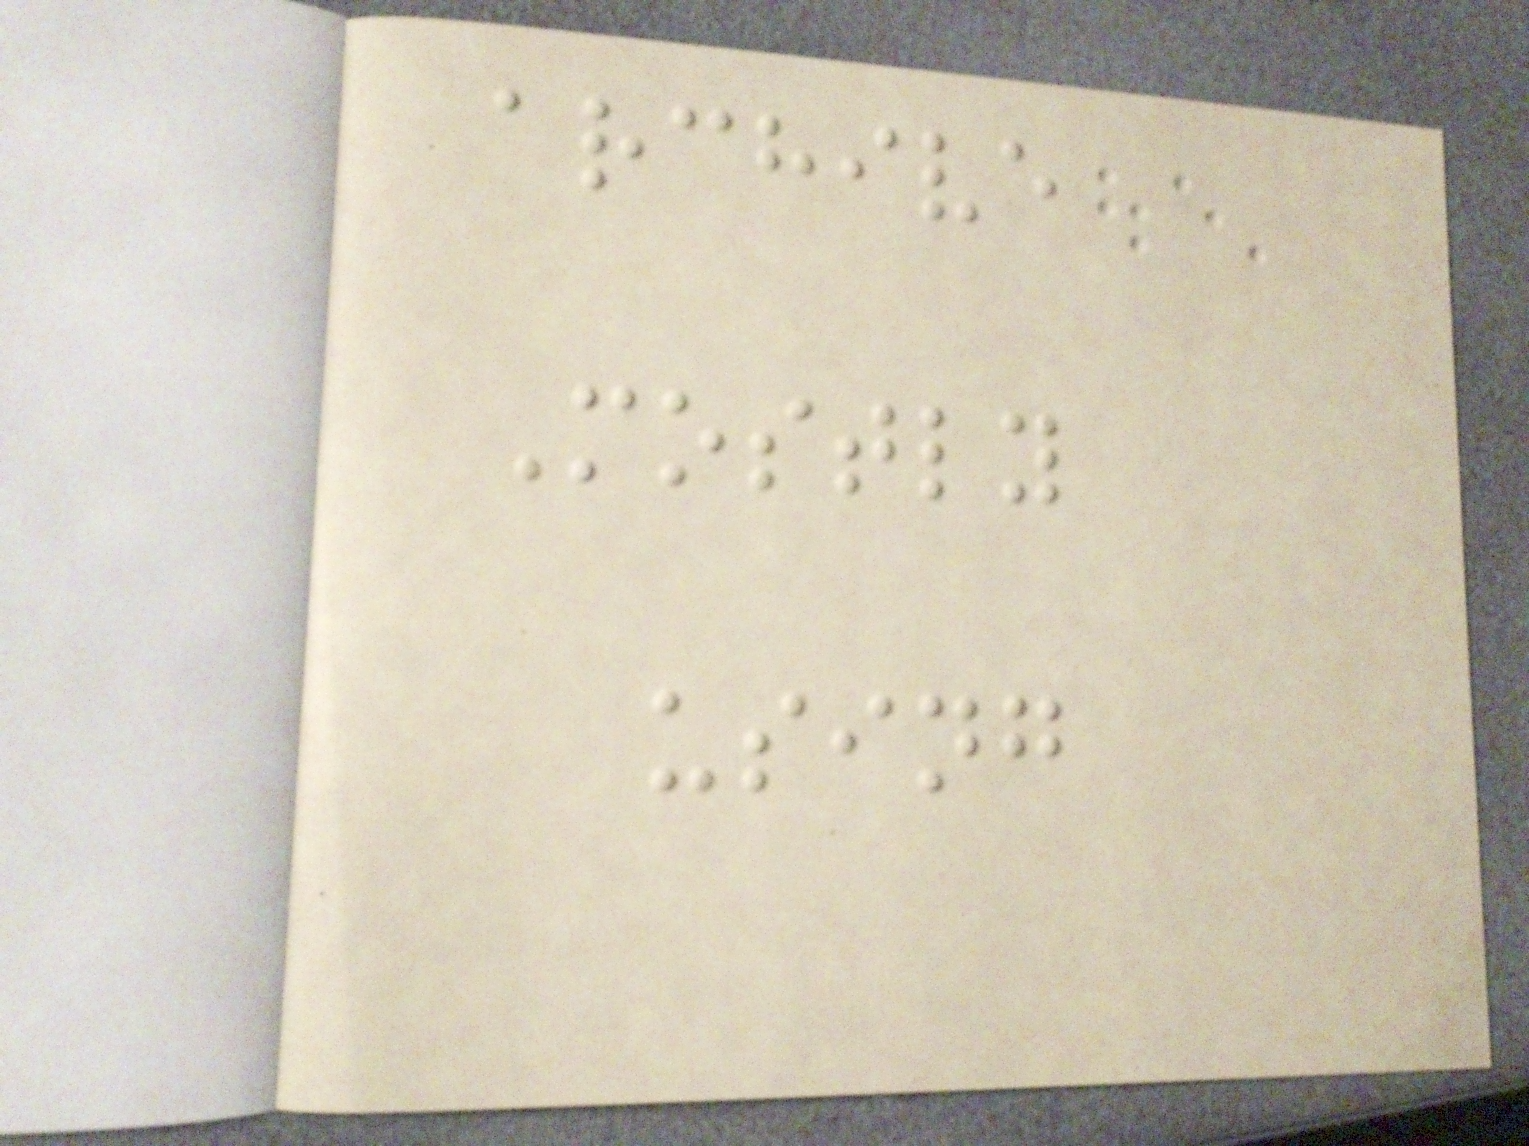archive
Mostly
using
